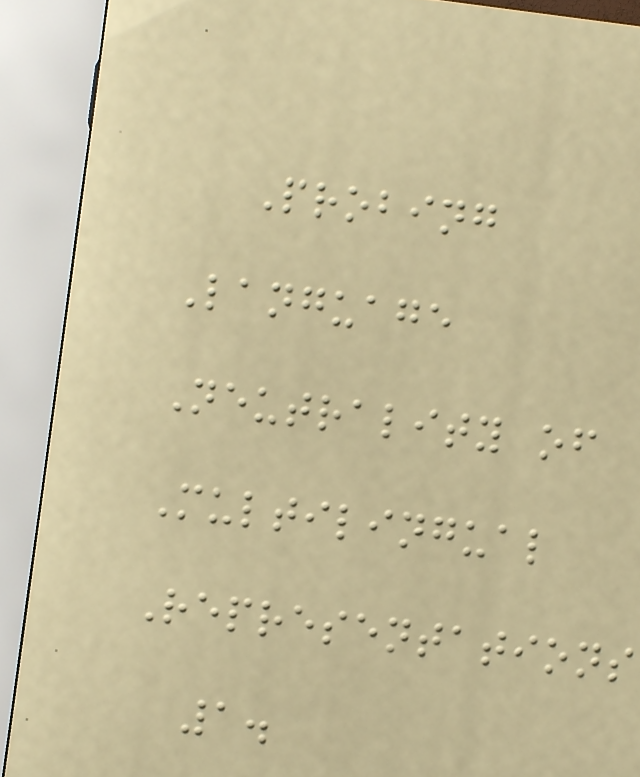Probing
Language
Neutrality of
Multilingual
Representations
1.
